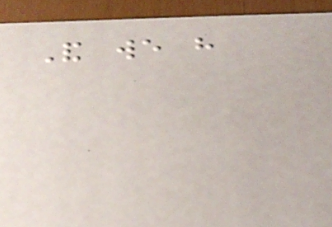And we have
